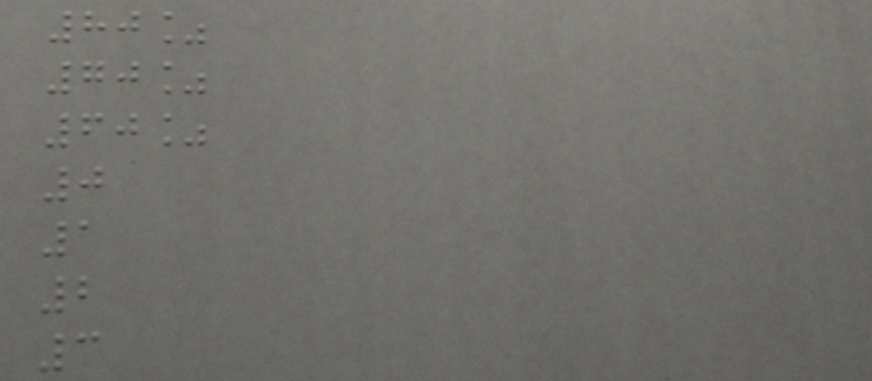80%
70%
60%
0
1
2
3
